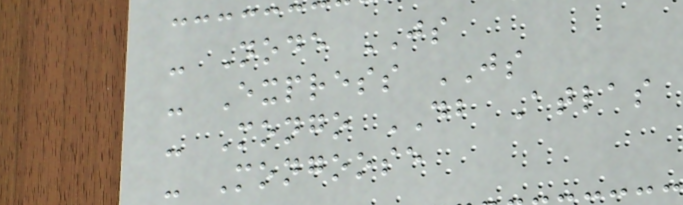- Node JS
- Express JS
- Mongo DB Atlas
- Mongoose
